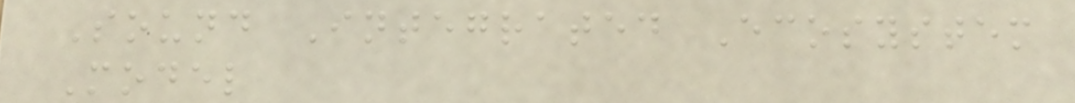Sound Integrated Ecosystem
Model
